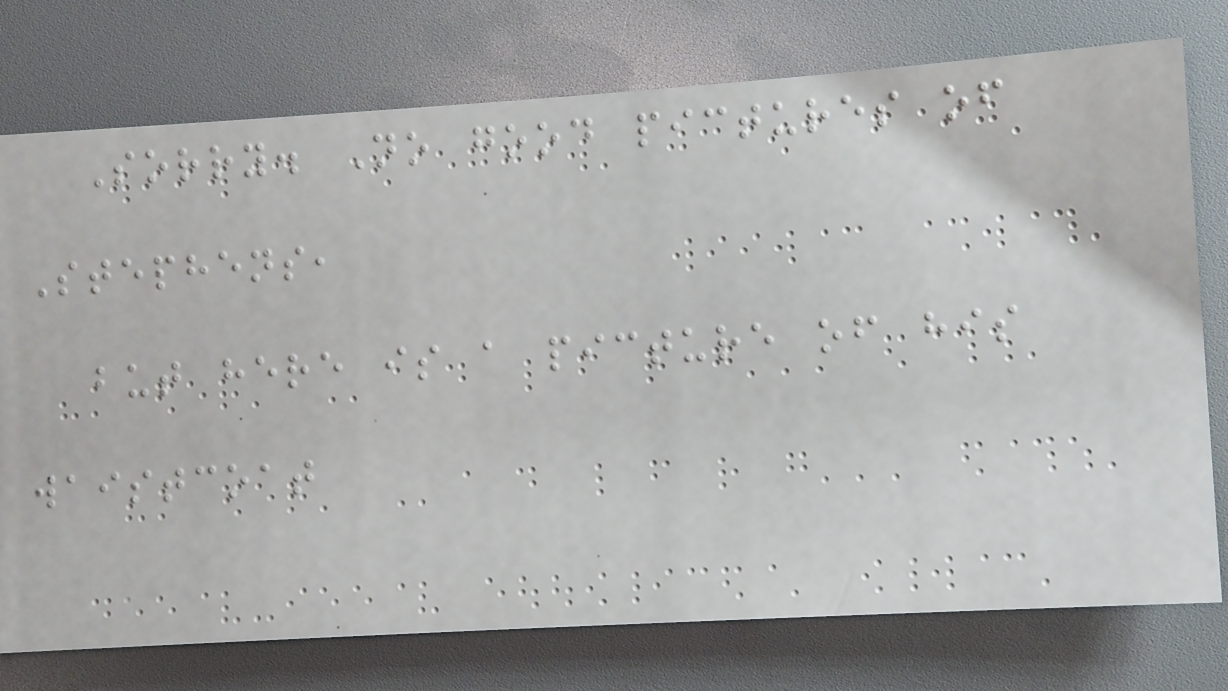Sorry. No good pictures of
Stephens,
but here is a picture of his
waistcoat
